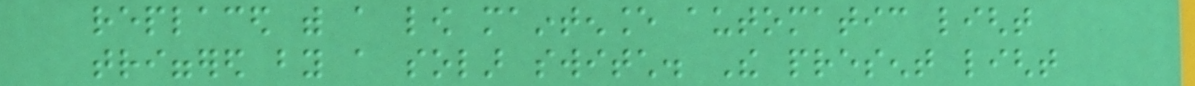replaced with a low maintenance automatic light
triggered by a solar switch. The present light
